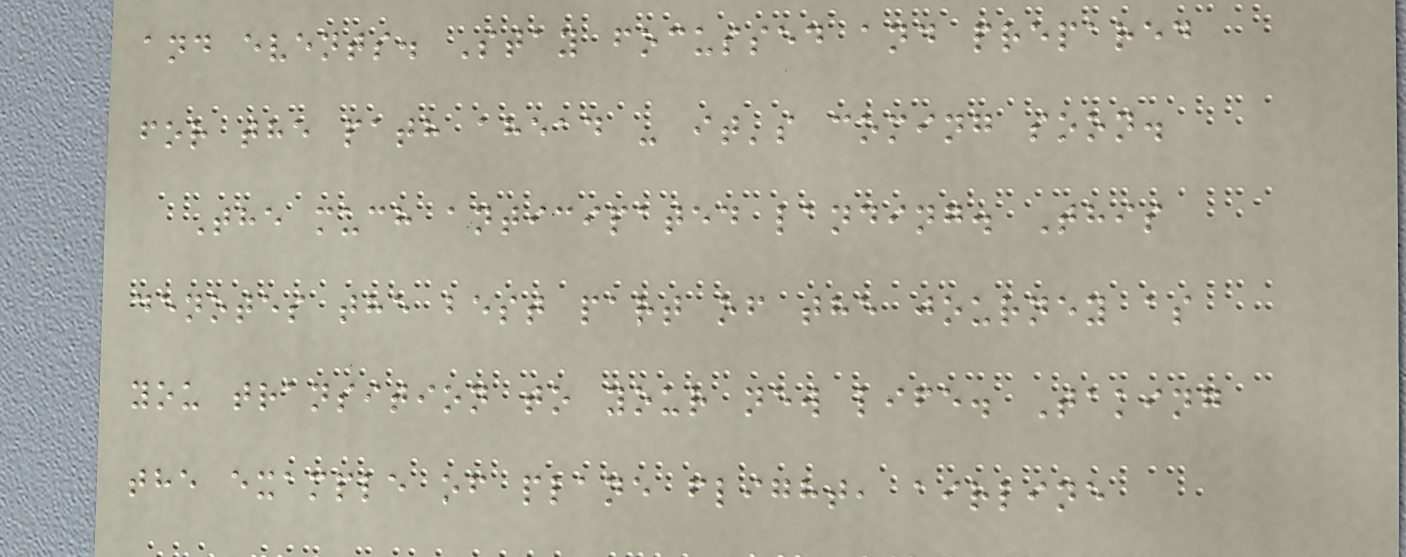and events. Stay focussed and prepared
for the path ahead - it's coming soon.
The much anticipated landing. This
denotes the best part of the journey as
you transition to your new life. Taking
the example of plane flight, airline
